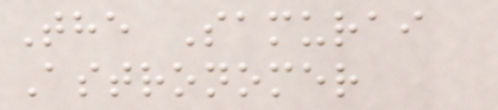The Samurai
Astronomer
